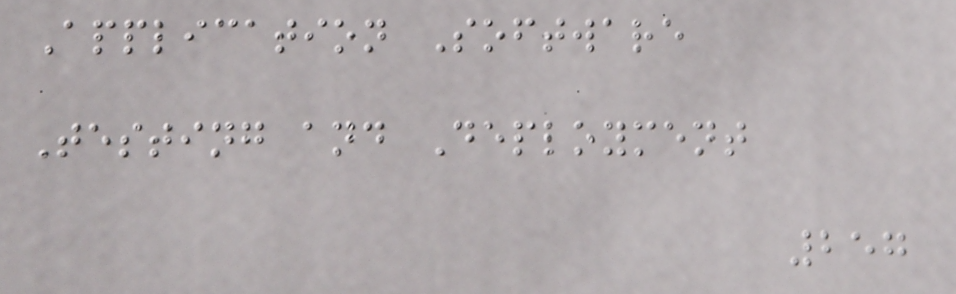Application Software
Testing and Deployment
257
